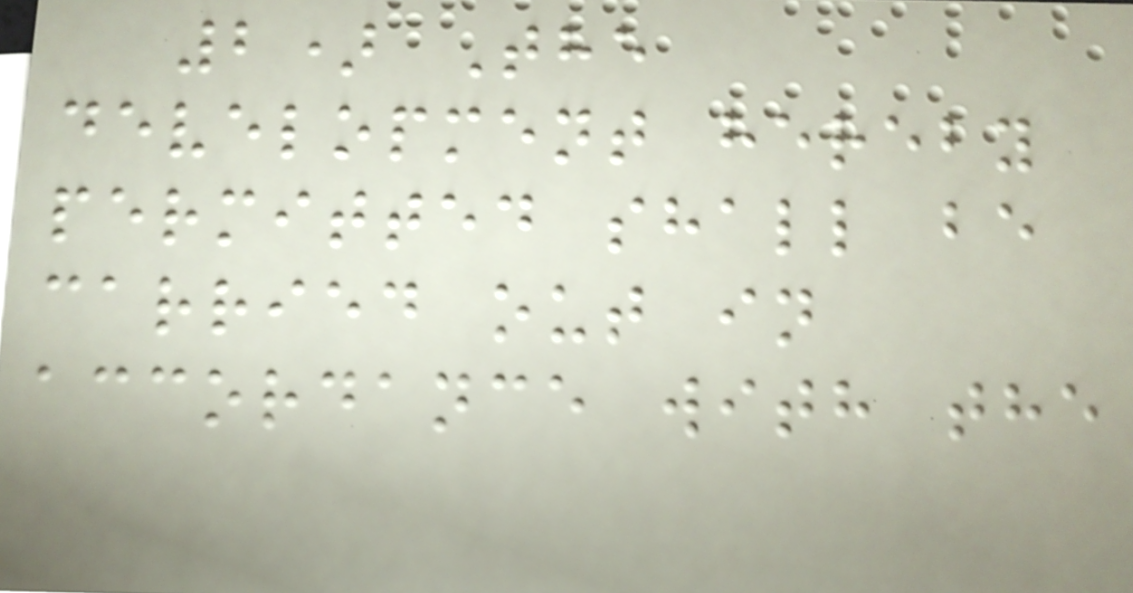2) The
development hereby
permitted shall be
carried out in
accordance with the
